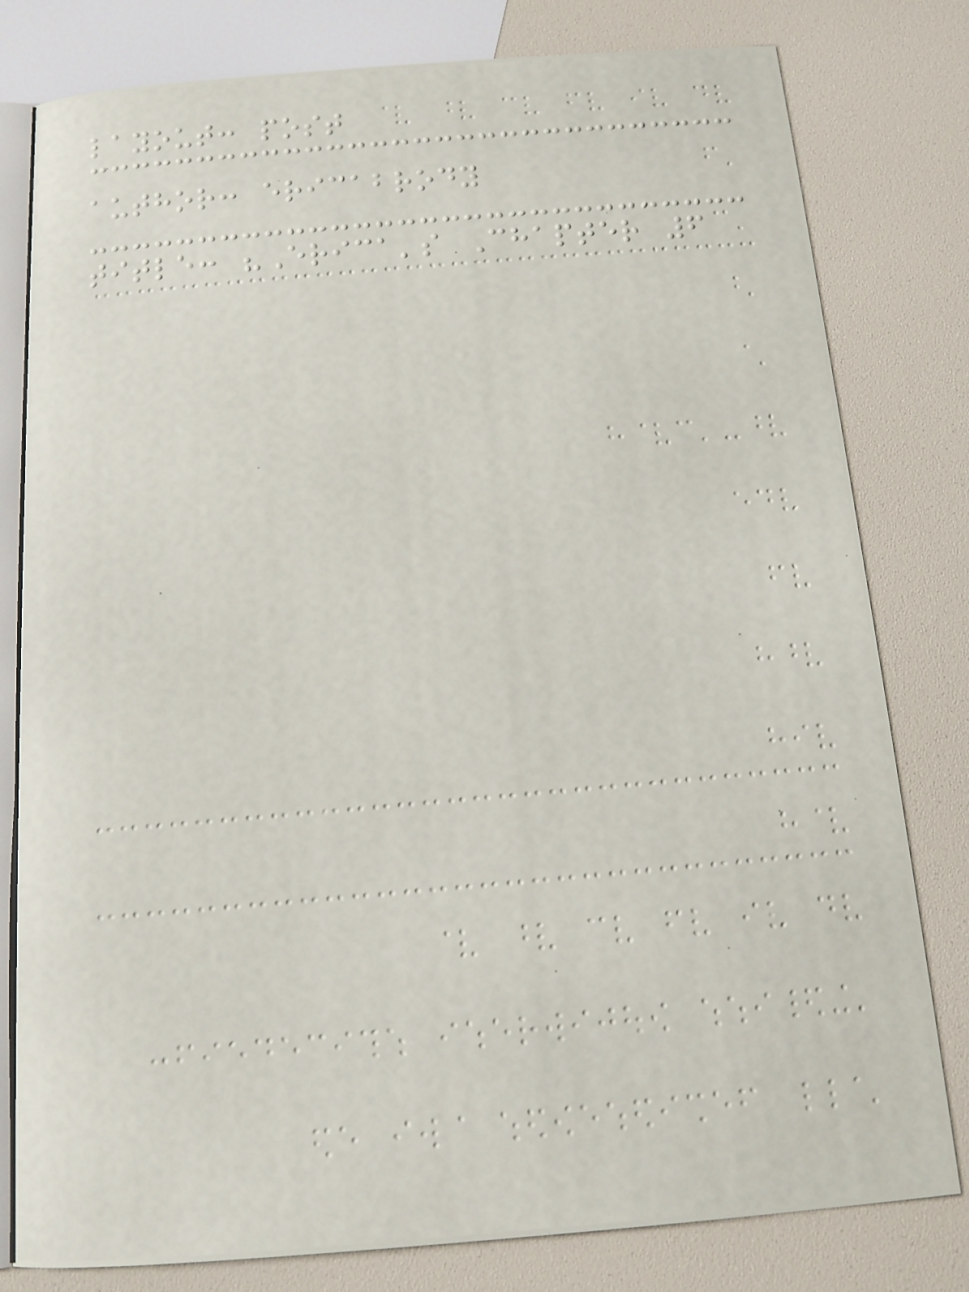layout: post
author: ericabrody
title: "Erica's Chapter 6
